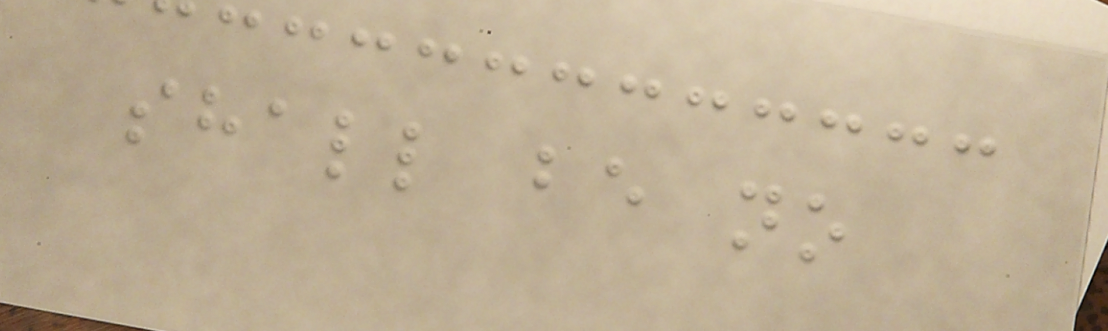shall be no
